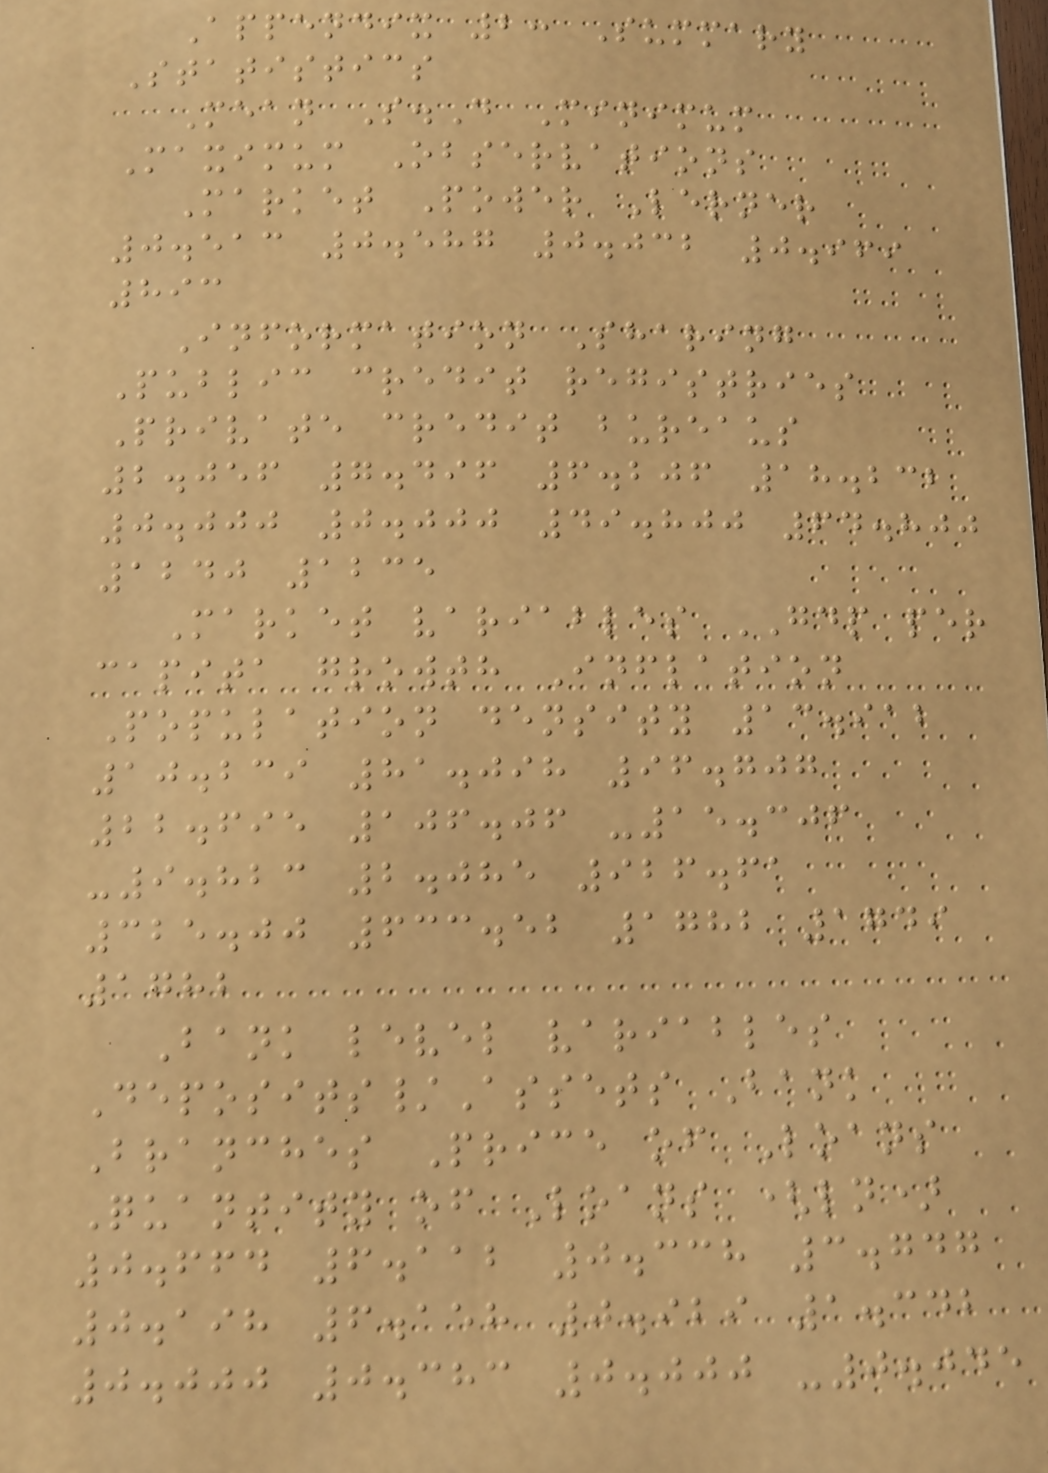Appendix 2: Summary
Statistics
Mean S.D Minimum
Maximum Observations
Market Power Lerner
0.513 0.587 0.032 0.969
893
Information Sharing
Public credit registries
Private credit bureaus
2.056 7.496 6.206 18.232
0.000 0.000 49.800 64.800
1240 1235
Market variables GDP per
capita growth Inflation
Population density 13.912
10.239 81.098 96.707
22.695 106.06 -15.306
-9.823 2.085 926.61
325.00 633.52 1782 1749
1782
Bank level variables
Deposits/Assets Bank
Branches Price of Loans
Quantity of Loans (ln)
0.664 6.112 0.338 3.747
0.198 6.158 0.929 1.342
0.000 0.383 0.000 -0.045
